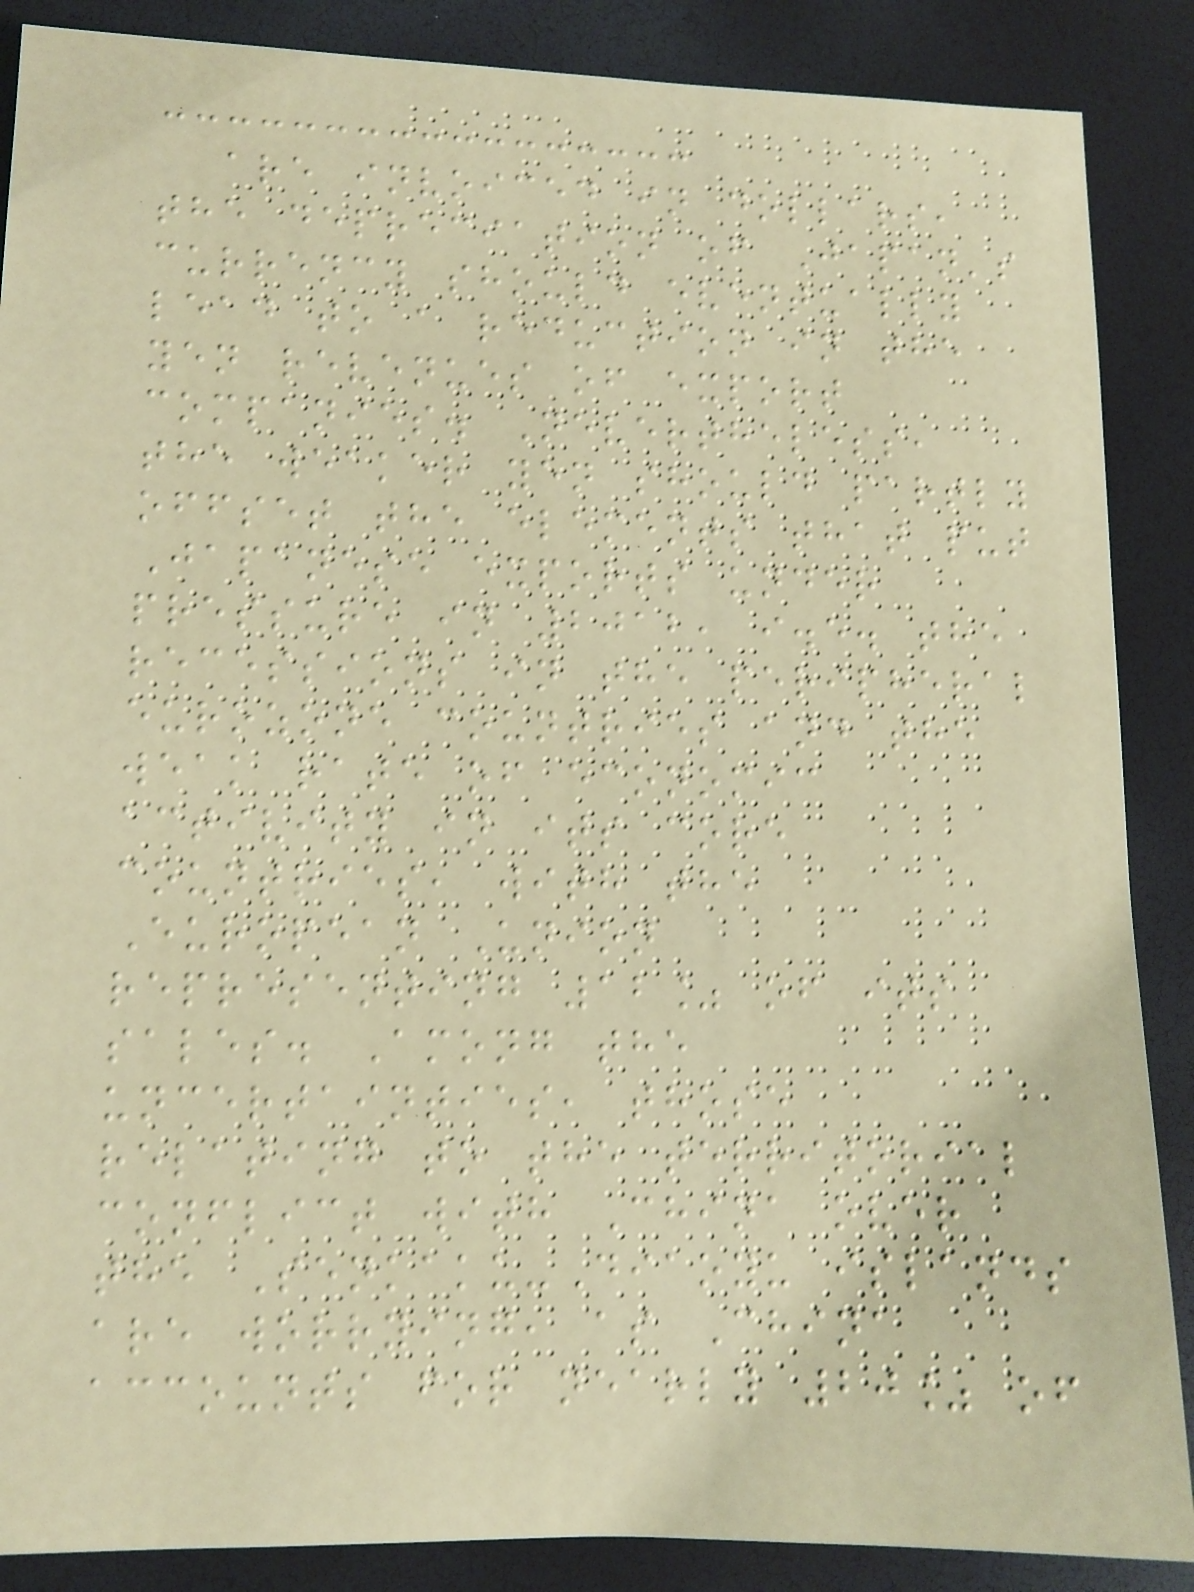are invoiced in dollars,
the depreciation of Japan's
currency should eventually
lead to a reduction in the
yen revenues of export
companies. Nevertheless,
the weaker yen should partly
offset the elements that put
Japanese exports under
pressure in 2012, i.e. the
recessions in the peripheral
eurozone countries and the
weak rate of economic
activity in its core
countries, with the
European Union
representing 12% of its
sales. Among the
uncertainties, those
relating to the territorial
conflict with China over
the Senkaku-Diaoyu islands
are worrying, as China
accounts for nearly 20% of
